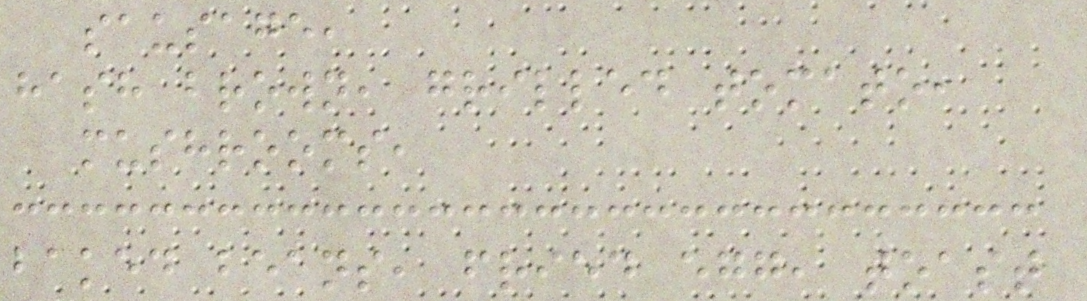sausage,
hash brown, grilled tomato,
mushrooms,
baked beans, fried egg, toast
